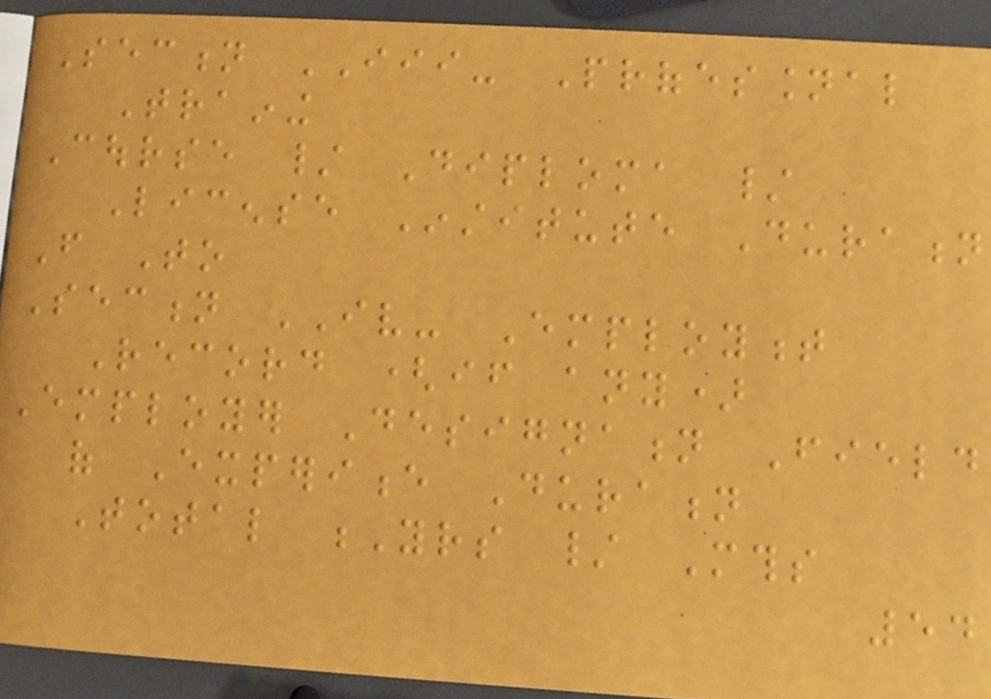Section III- Professional
Training
Course / Diploma /
License Institute Duration
From To
Section IV- Employment
Record (if any)
Employer Designation Field
of Experience Duration
Total Yrs / Mths
54
